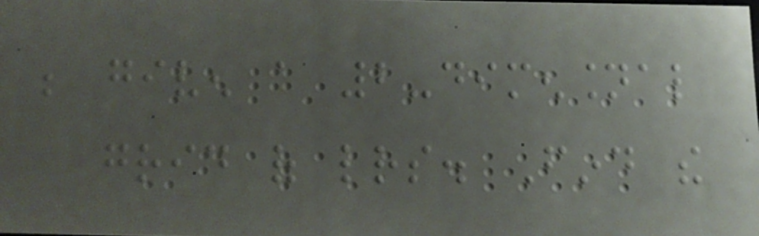be given a 2-dimensional
grid of letters. Find the
